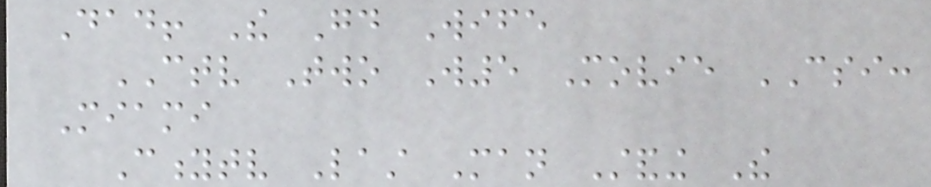Dad! The Good Wife
CTV Two W5 Movie CSI:
Miami
Citytv Last Man Standing The
